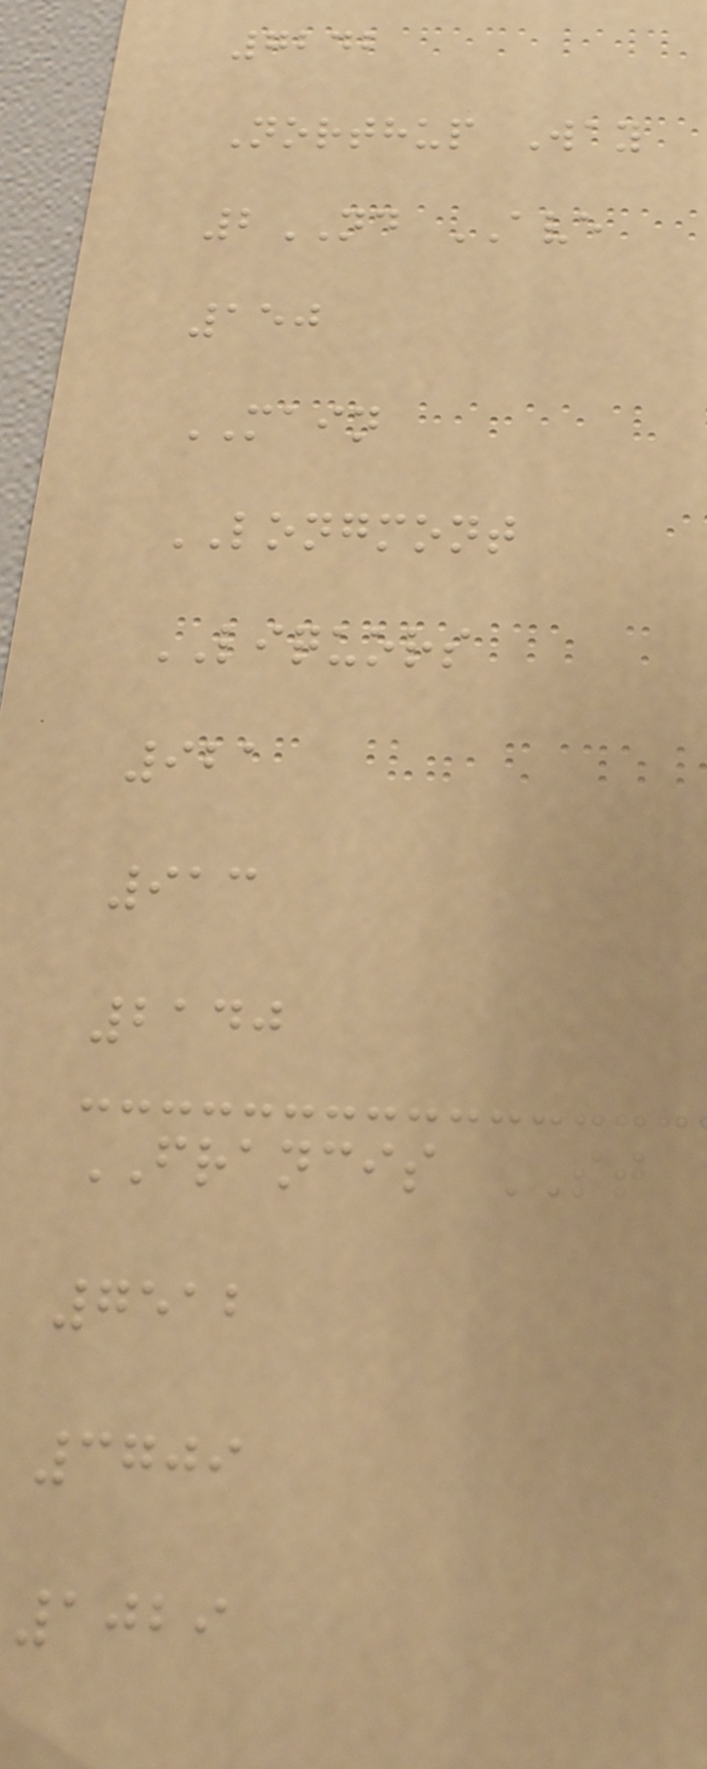7242
Northup Way
2ND AVE
150
MAIN
LONGMONT
LIQUORS
921
913
2140
FRANCIS ST
7512
3709
1029
